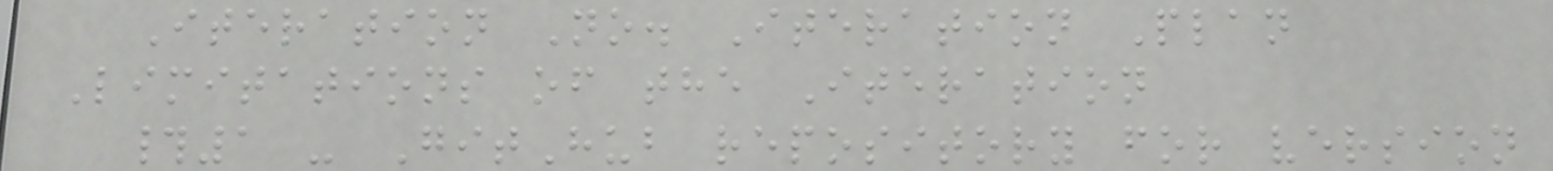Iteration No. Iteration Plan
Limitations of the Iteration
#1 - GitHub repository for version
